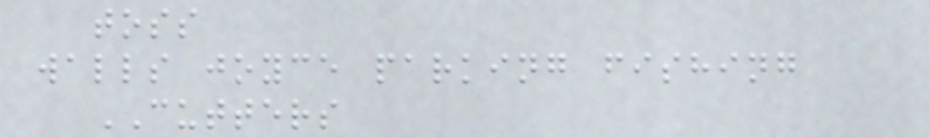toss
walls joyce parking fishing
CUTTERS
